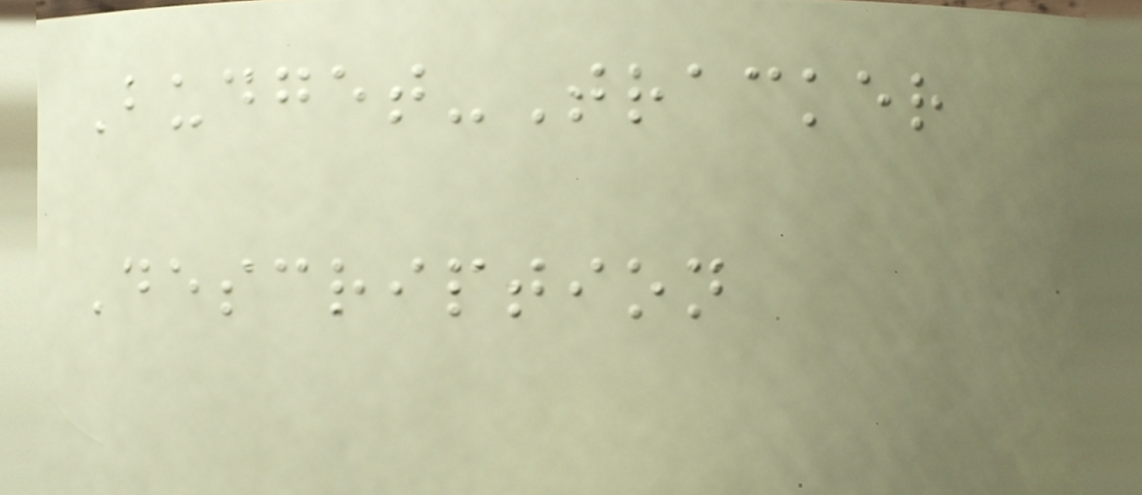Budget-Tracker
Description
